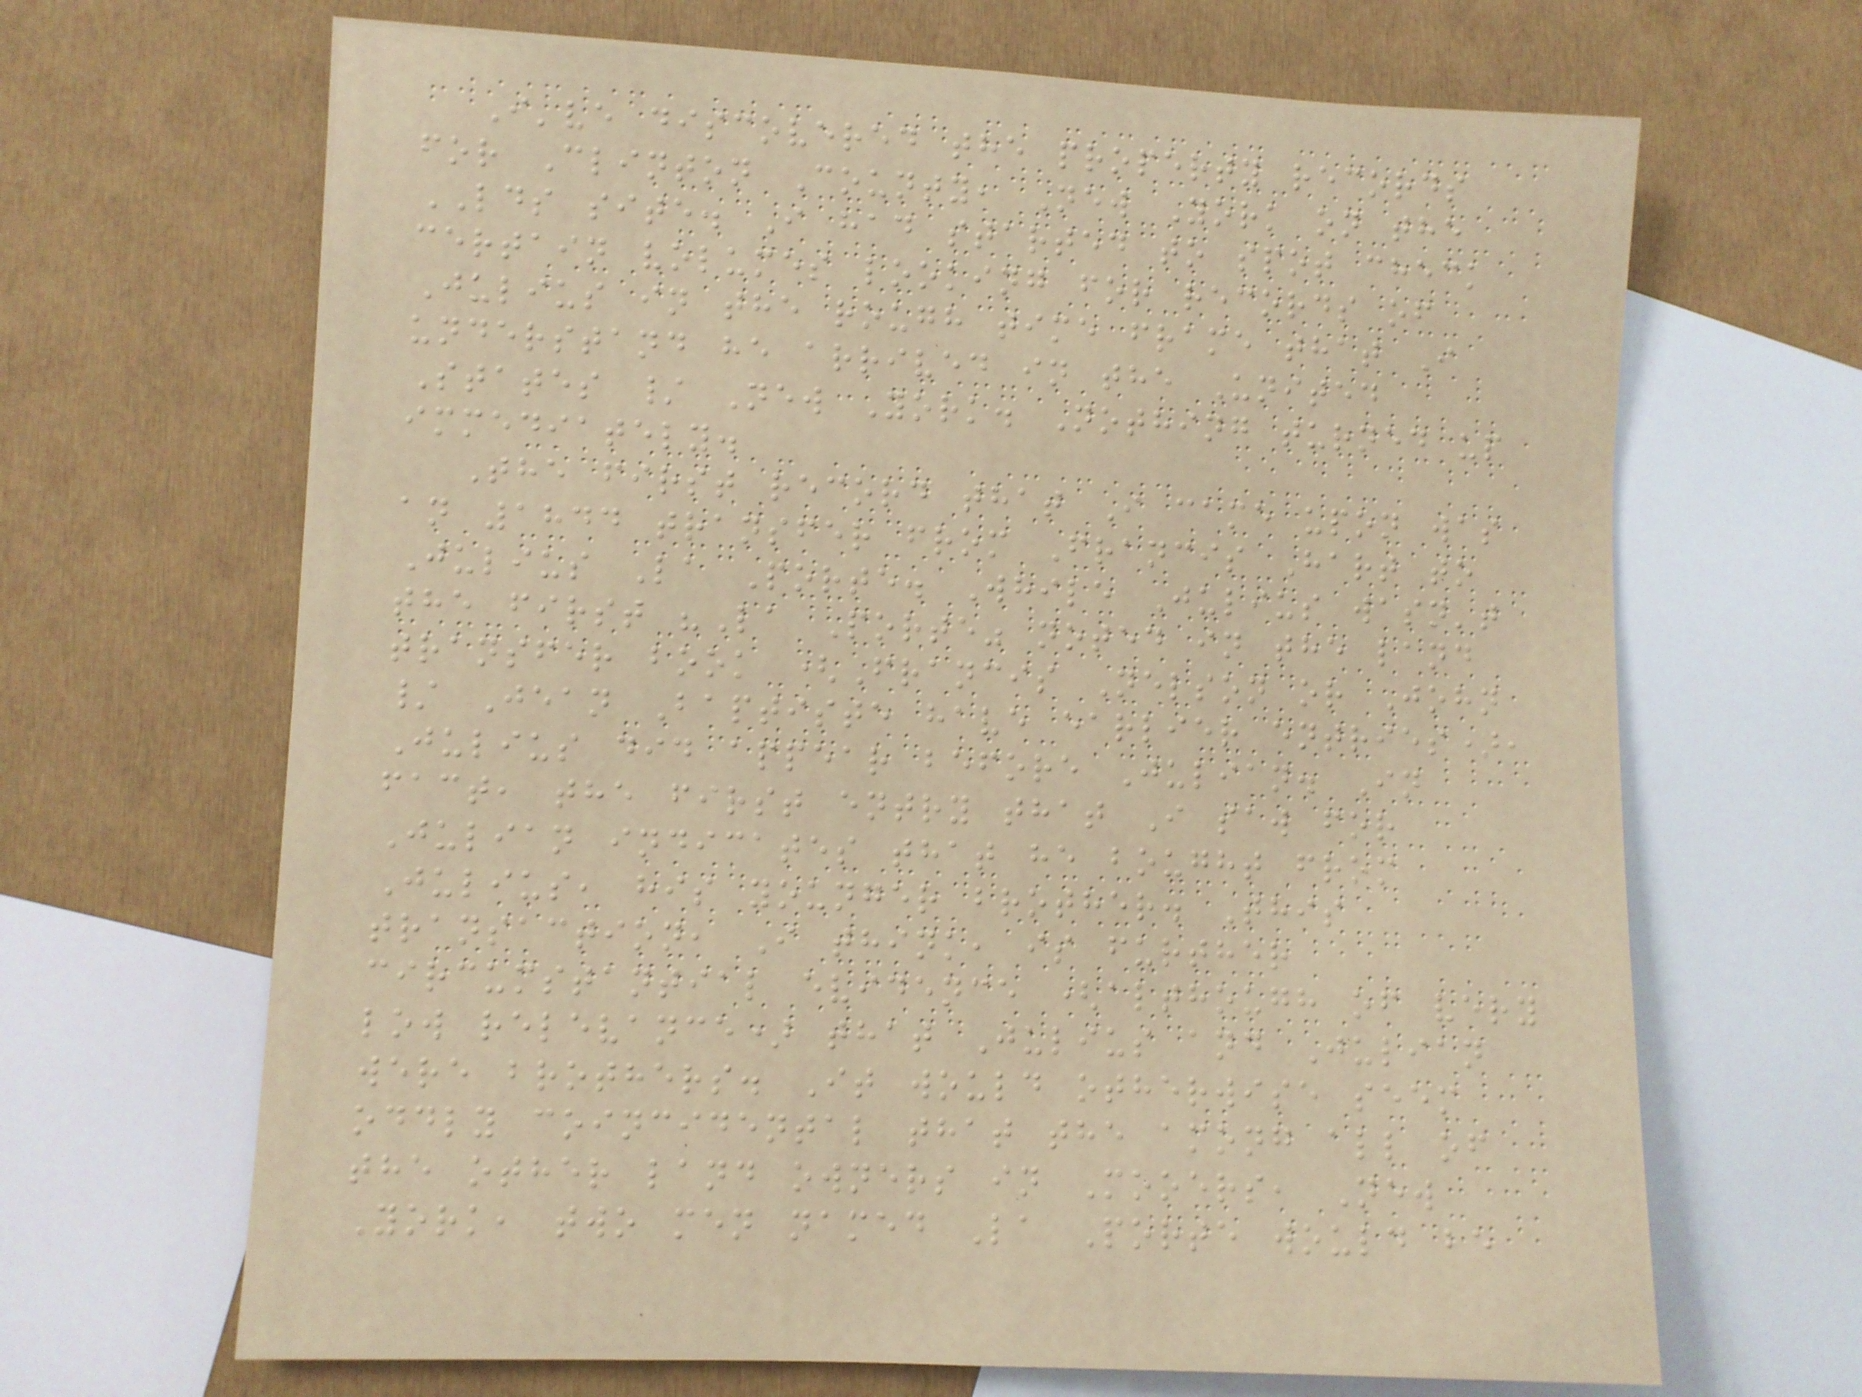I've discovered the property records
for Clinton County, New York on the
LDS site. I had started to spot check
certain volumes looking for records of
Julius in the rough time frame that I
understand he arrived in the United
States / New York. Nothing turned up
immediately.
The first record that I came upon was
an 1844 transfer from Francis Hart to
Julius La Porte. While Julius wasn't
the first "La Porte" noted in the land
transfer book (Francis Nelson or John
/ Jean Baptiste have earlier entries),
Julius did appear before Julian. In
fact, the first entry that I saw for
Julian indicates that he bought from
Julius, his younger brother. This
transaction, I think, is further
circumstantial evidence (although of very
low relevance) that Julius and Julian
were brothers. It would otherwise seem
oddly coincidental that the among all of
the other land owners in Mooers, New
York, two men named La Porte would be
